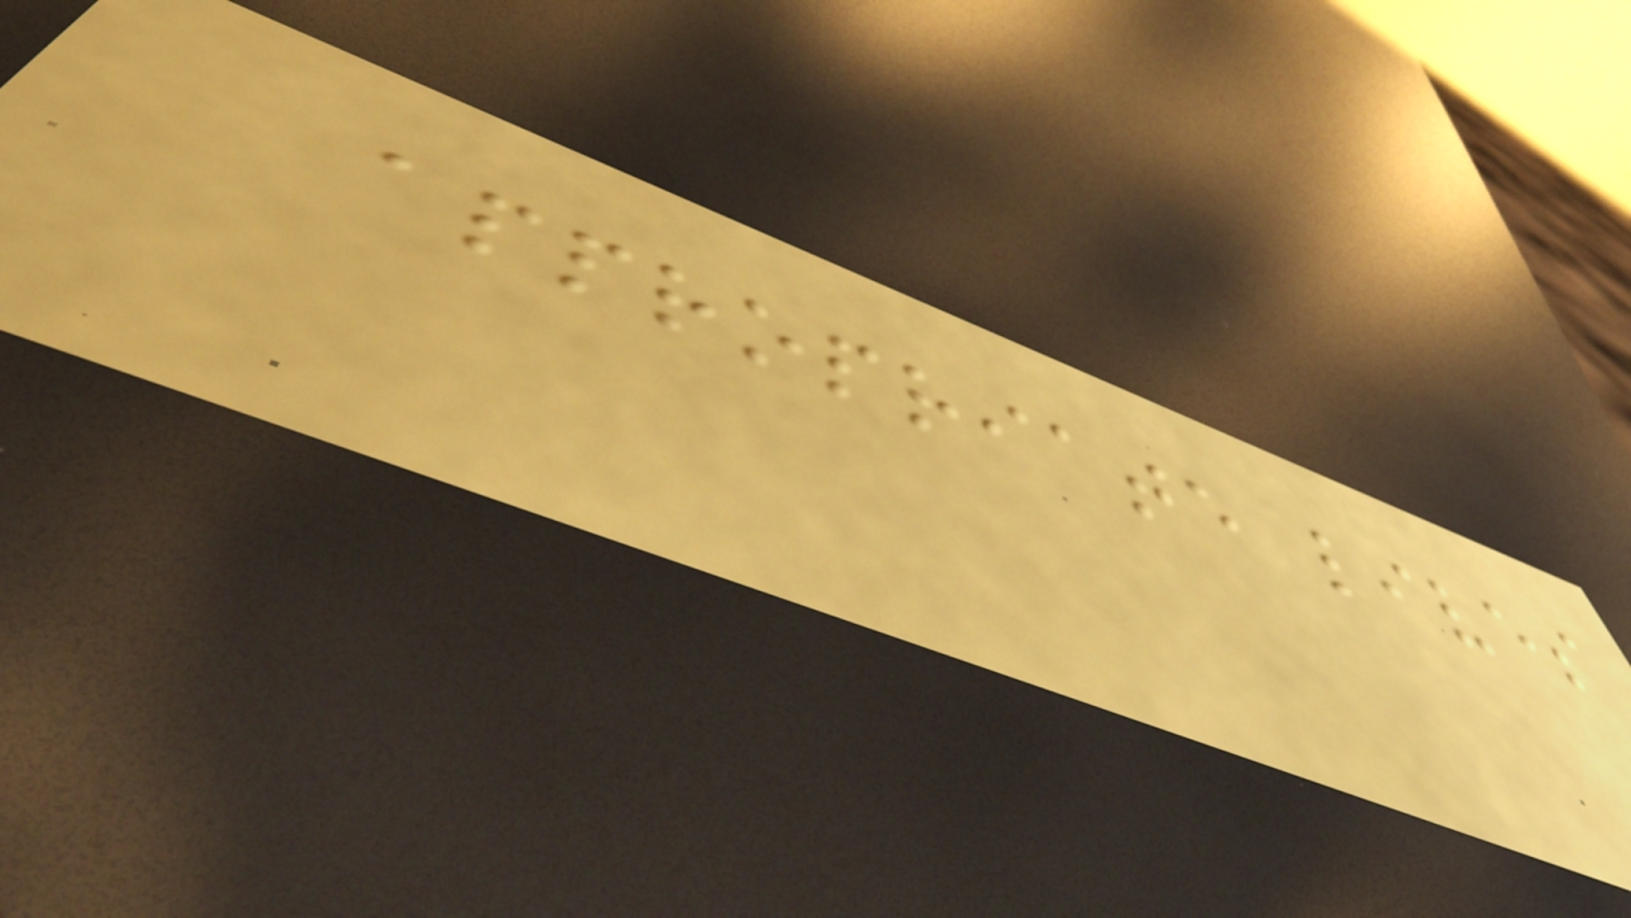appropriate lives
